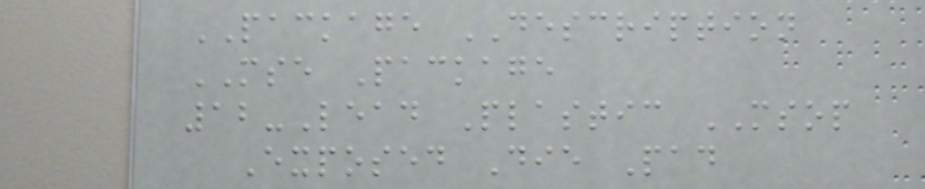PACKAGE DESCRIPTION
MSE Package
12-Lead Plastic MSOP
Exposed Die Pad
